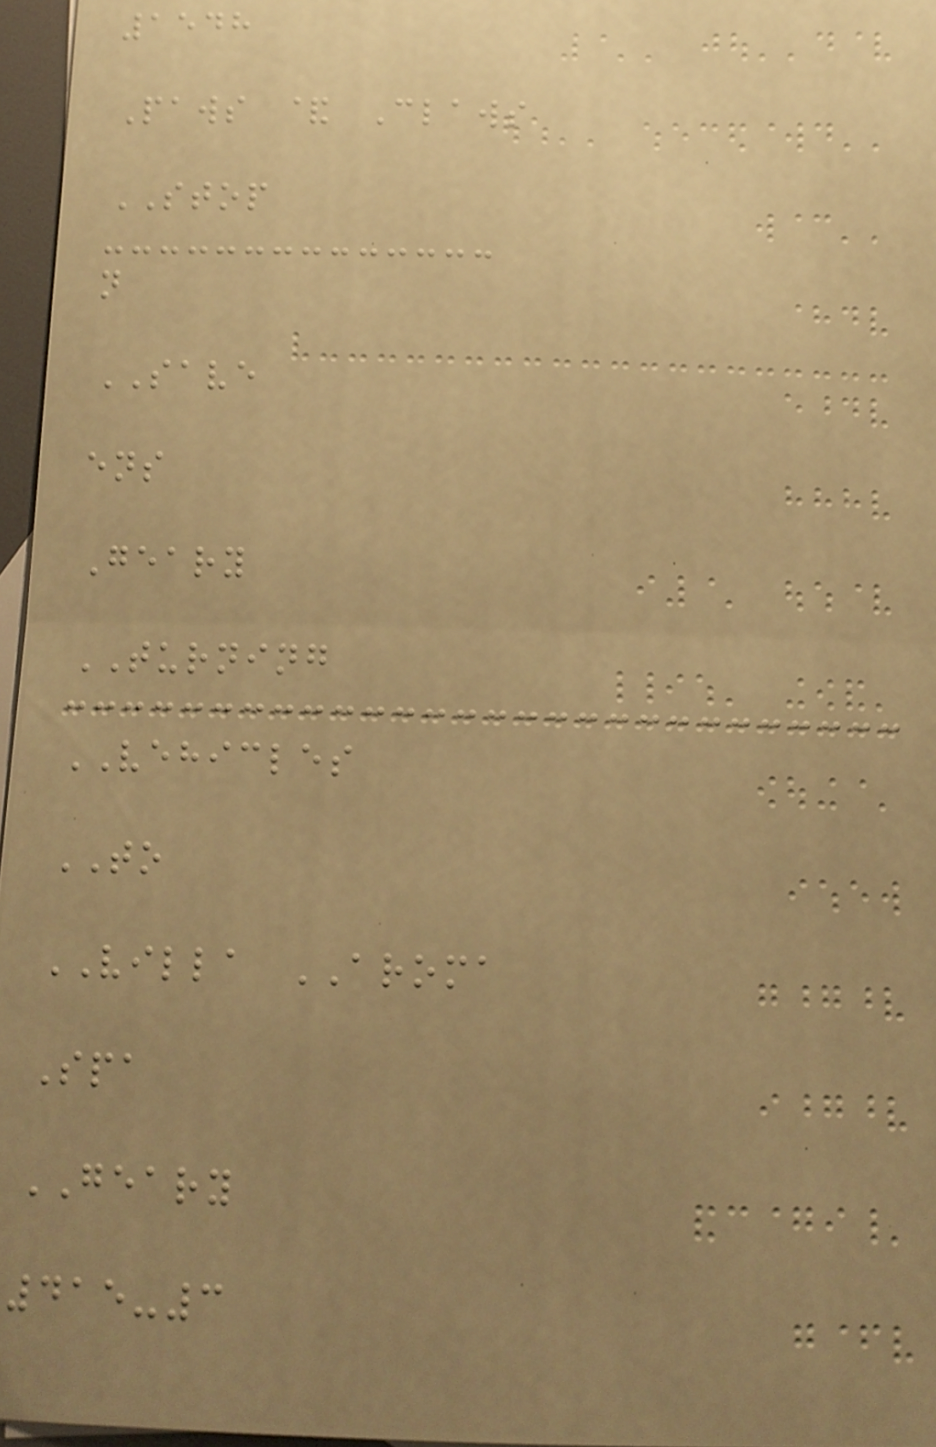1548
Paws & Claws
STOP
n
SAVE
ens
Geary
TURNING
VEHICLES
TO
VILLA AROMA
Spa
GEARY
415-3
